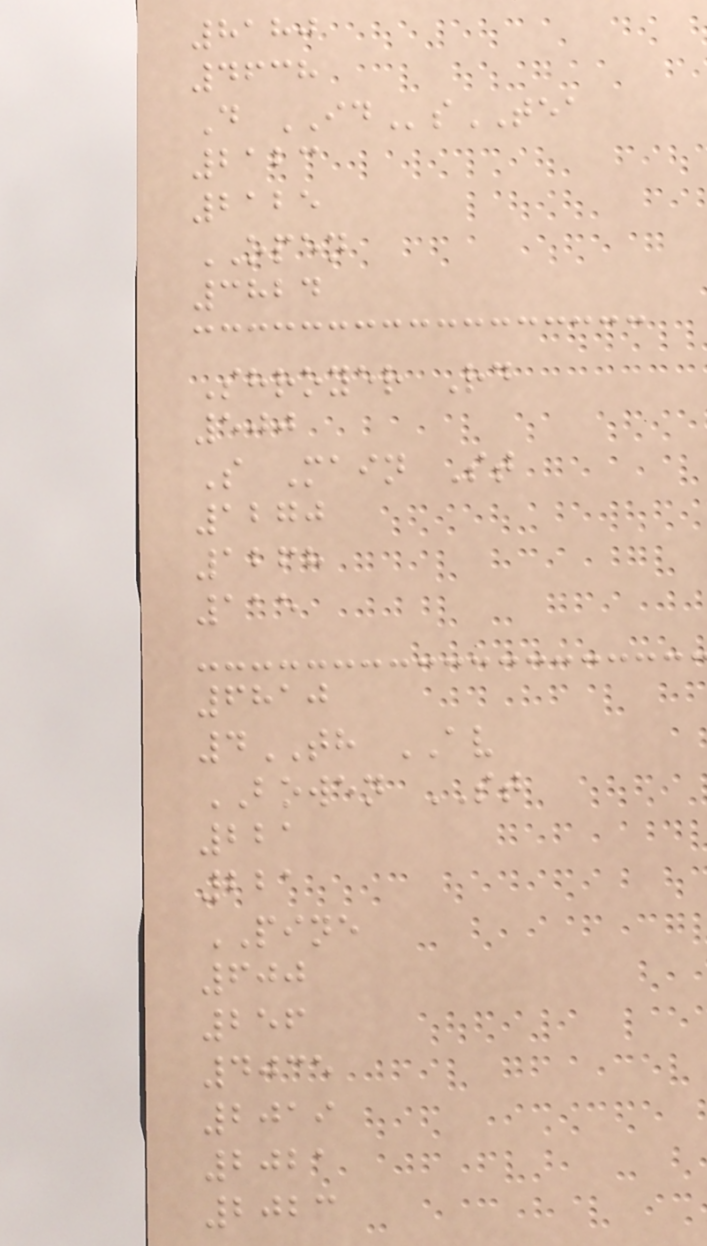8180
4638
D IDsTEA
2123
2125
OPEN
3824
Shroyer Rd
500
S Main St
1270
1268
115
6810
4TH AV
BOWEN ST
221
221
PINE
600
256
4035
2019
2021
2023
